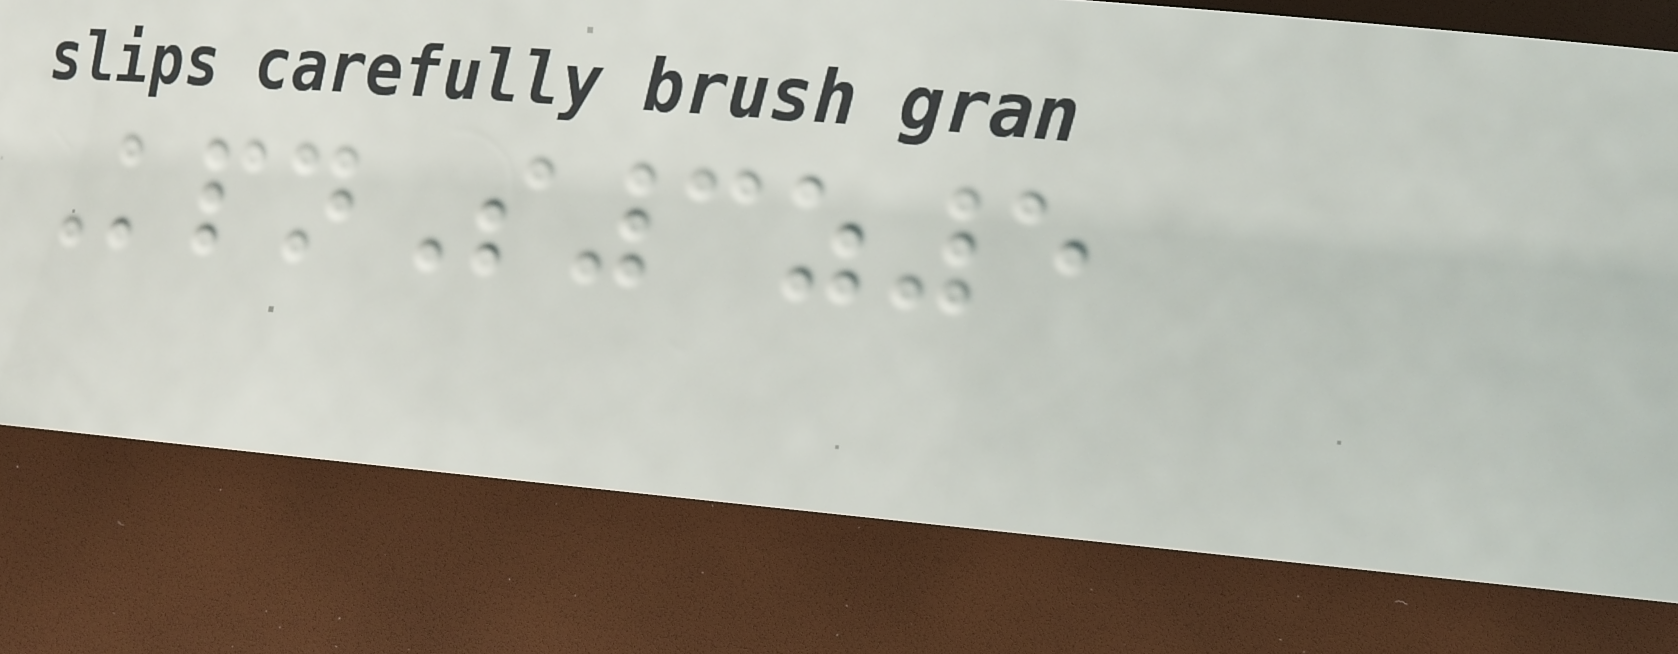KpnS3z5
